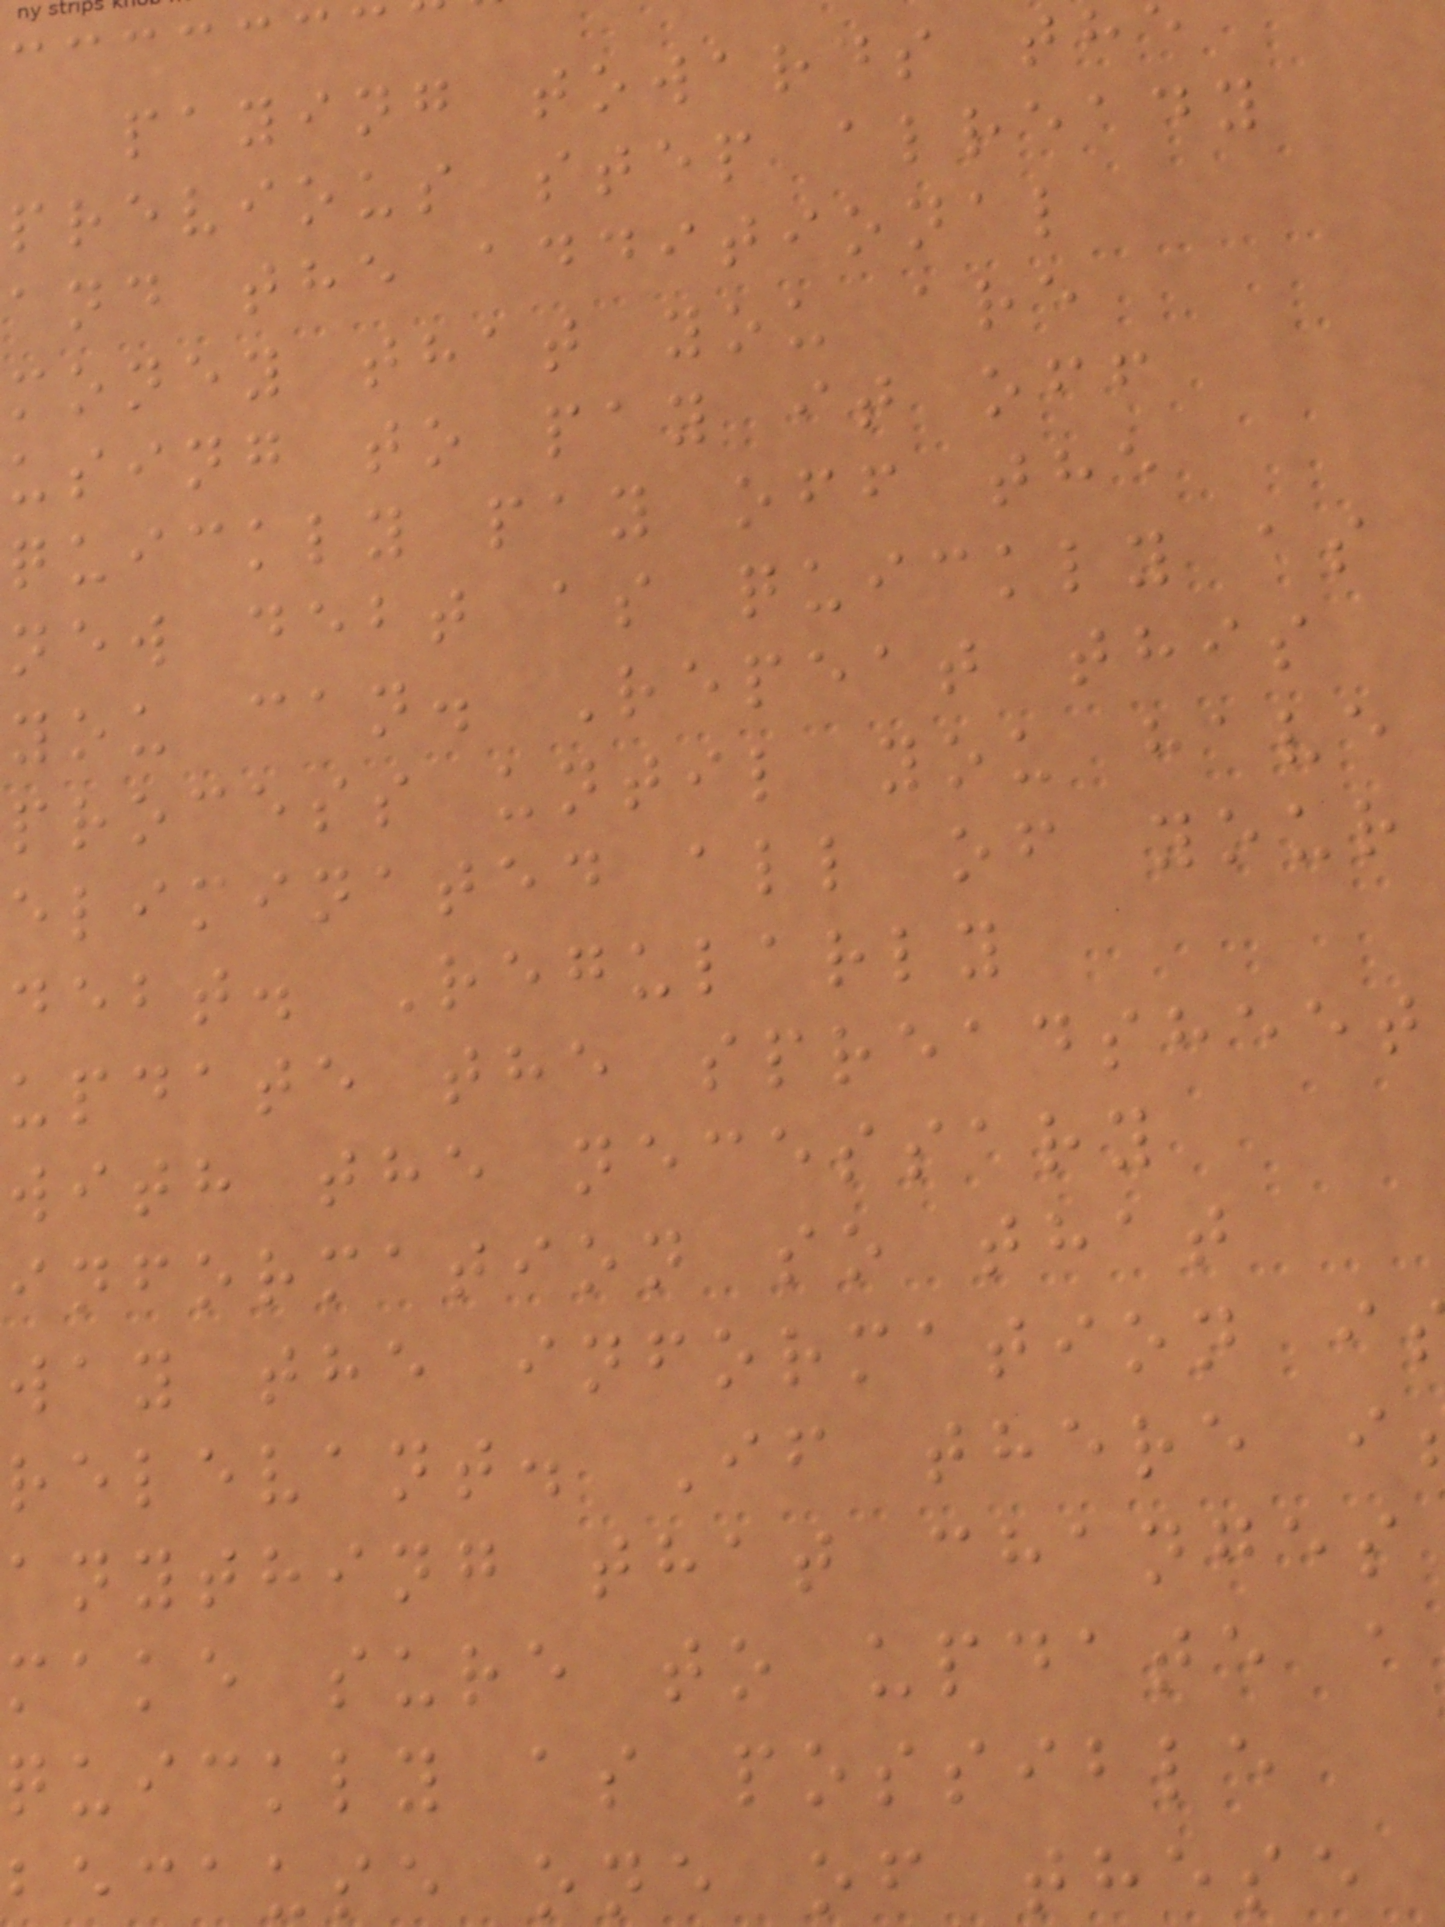paying towards th
previous step already
and the additional
money that you are
using to pay it off
quickly pay off the
new debt as quickly as
you can. Repeat this
process until you have
eliminated all of your
debt. Regularly
update the spreadsheet
with the necessary
information so that
way the information i
relevant. If there i
anything that changes
make sure to update a
quickly as possible
because one of these
